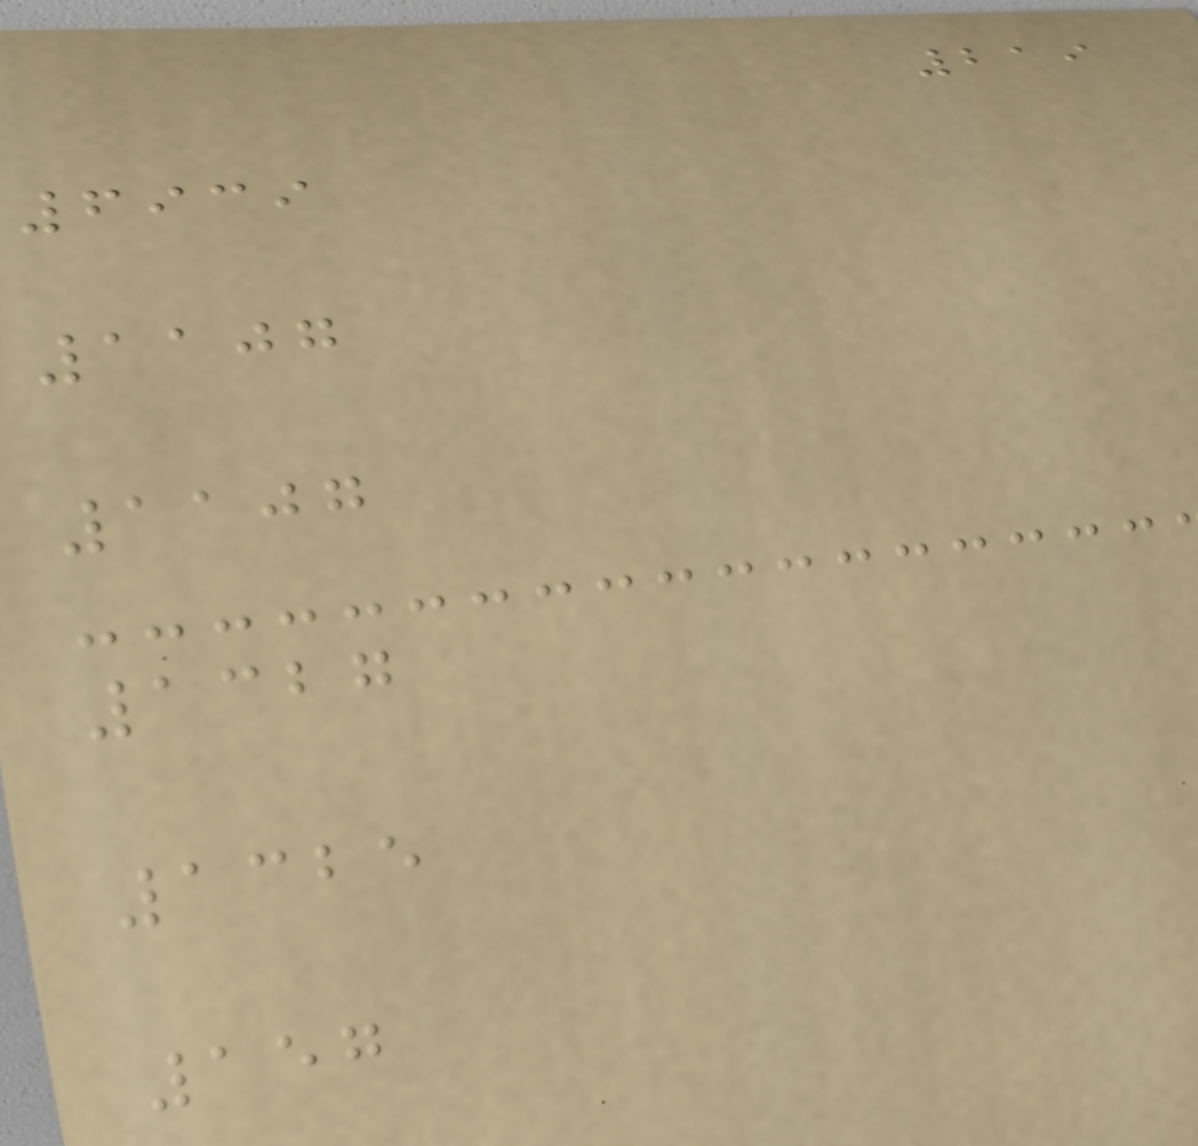219
6939
1107
1107
1327
1325
157
